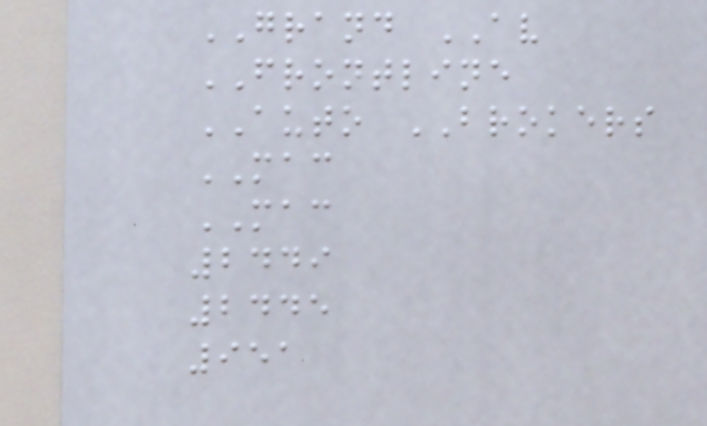GRAND AV
FRONTLINE
AUTO BROKERS
MAC
MAC
2449
2445
951
